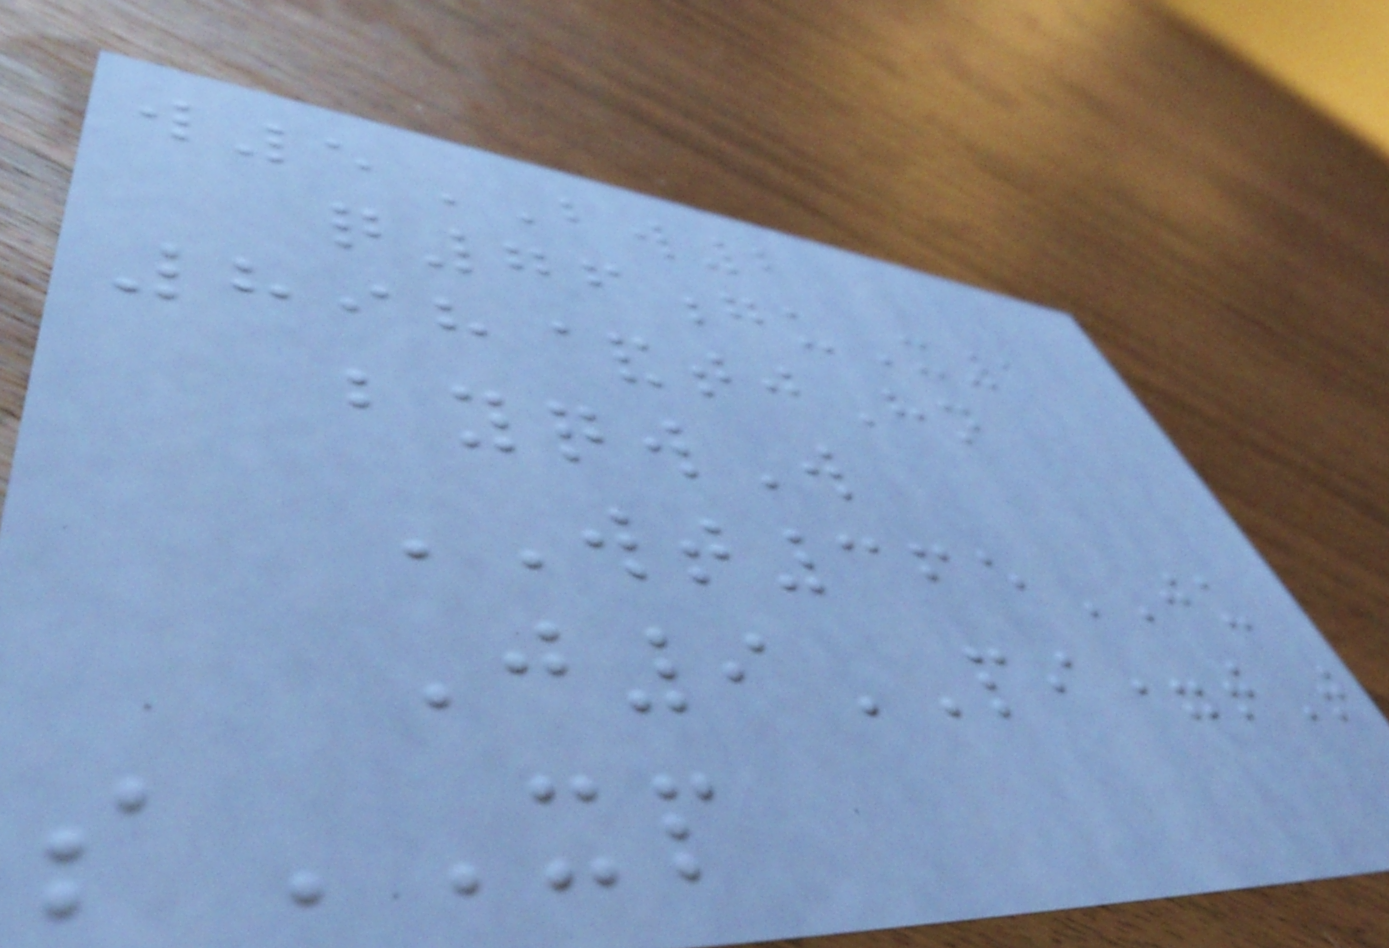w5BW2
q76guX1
898&tjHn
byqwW
WT365JU
J9PI=tT
sXP
